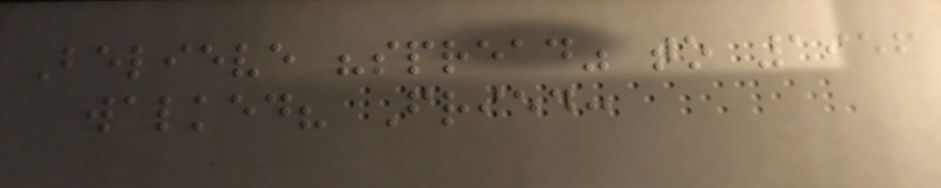Believe "spread" to 1956
walked? Fried:
